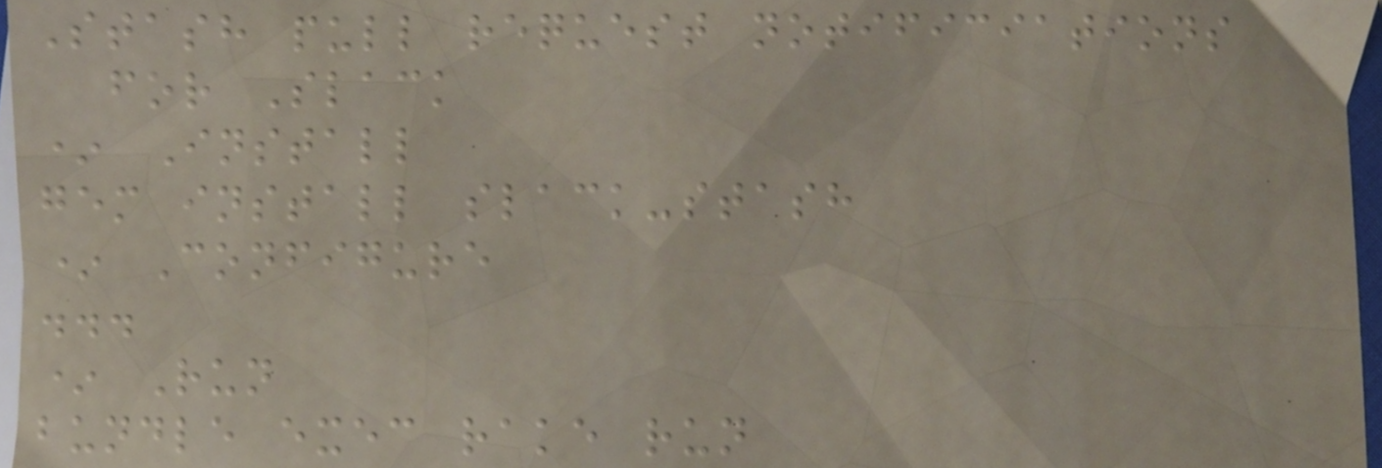Stash pull request notificiations
for Slack
* Install
gem install slack-stash
* Configure
...
* Run
bundle exec rake run
